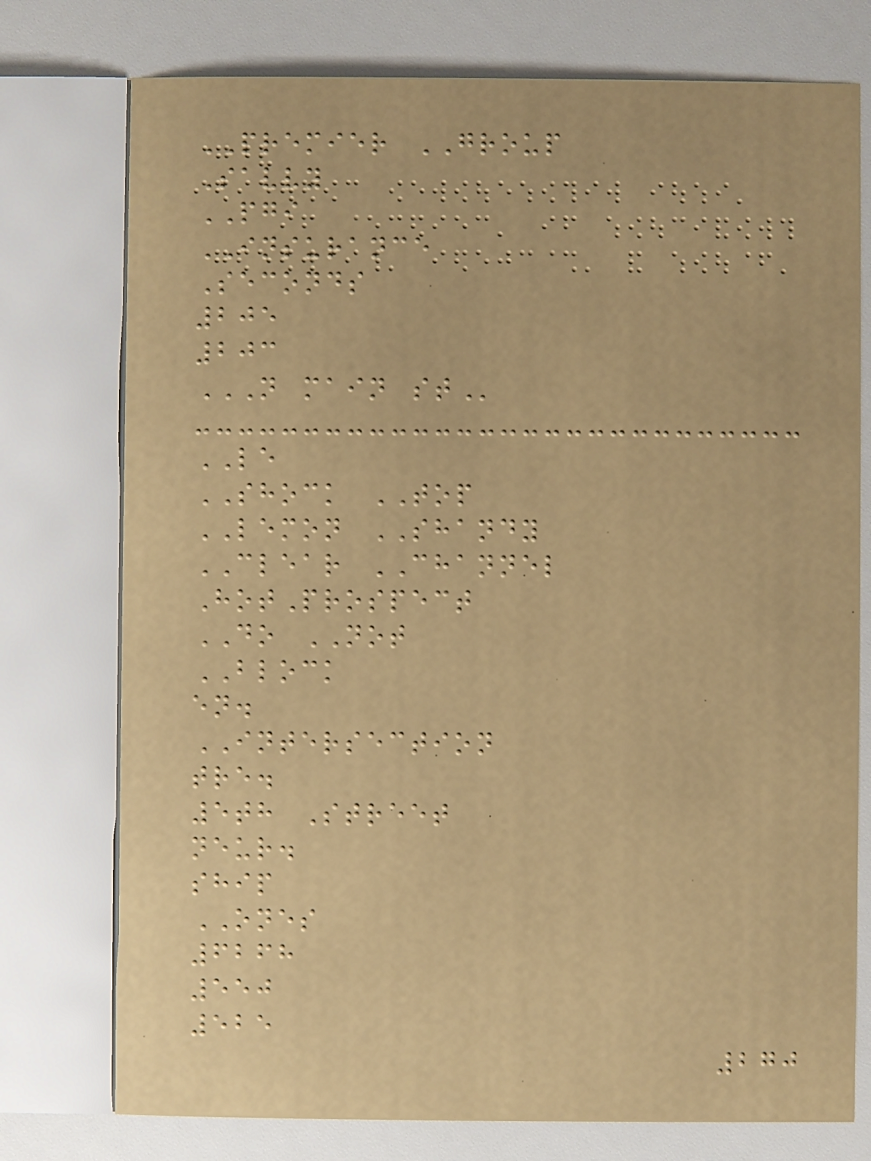PREMIER GROUP
Savvy
PGI
INSURANCE
Seconds
205
203
N MAIN ST
LE
SHOCK TOP
LEMON SHANDY
CLEAR CHANNEL
HotProspect
DO NOT
BLOCK
en.
INTERSECTION
tre.
5th Street
neur.
ship
ONES
6268
550
525
270
